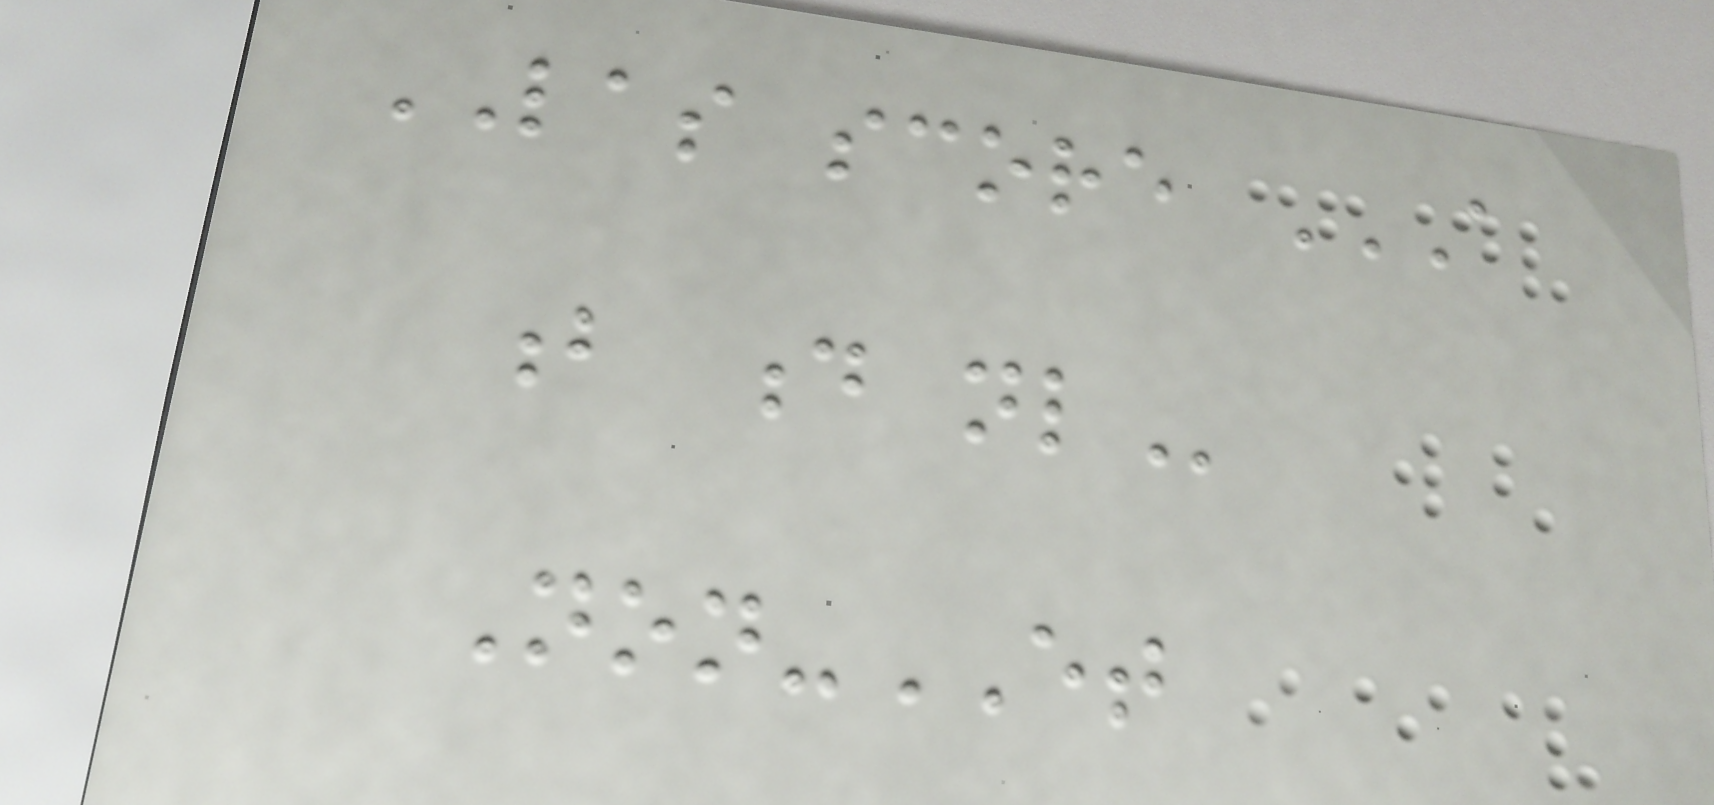LAS score A
B D NL
Non-ET
